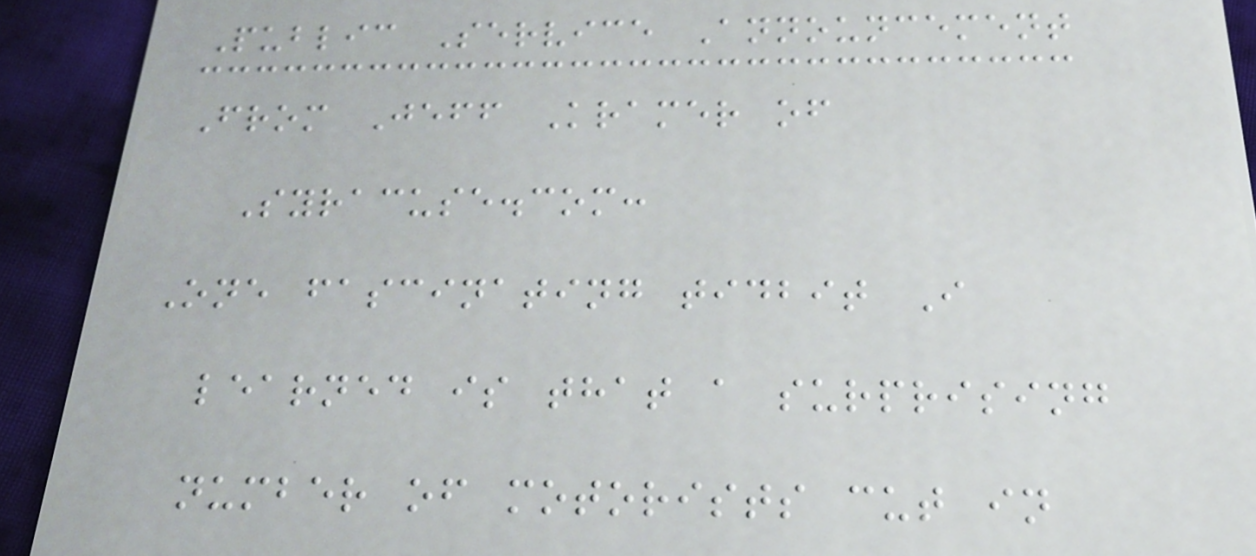Public Service Announcement
From Jeff Kramer of
Syracuse.com:
One fascinating tidbit I
learned is that a surprising
number of motorists cut in
